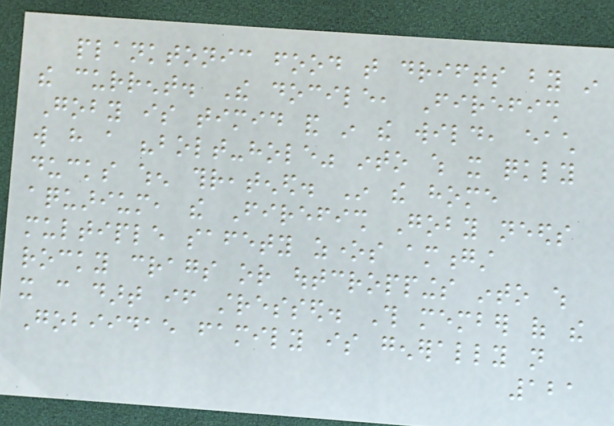planktonic food that drifts by in
the current. The docile, Firefish
Goby is timid and in the wild, each
will have a "bolt-hole" into which it quickly
ducks when threatened. In the home
aquarium, the Firefish Goby needs
multiple safety zones amongst
rocky crags or outcroppings into which
it can dart if stressed. This member of the
Gobiidae family is generally not
121
